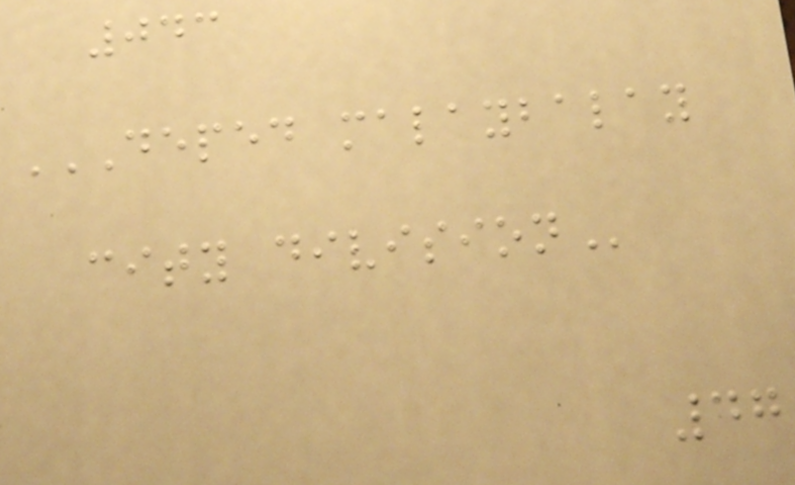043
DEPED MALAYBALAY
CITY DIVISION
47
